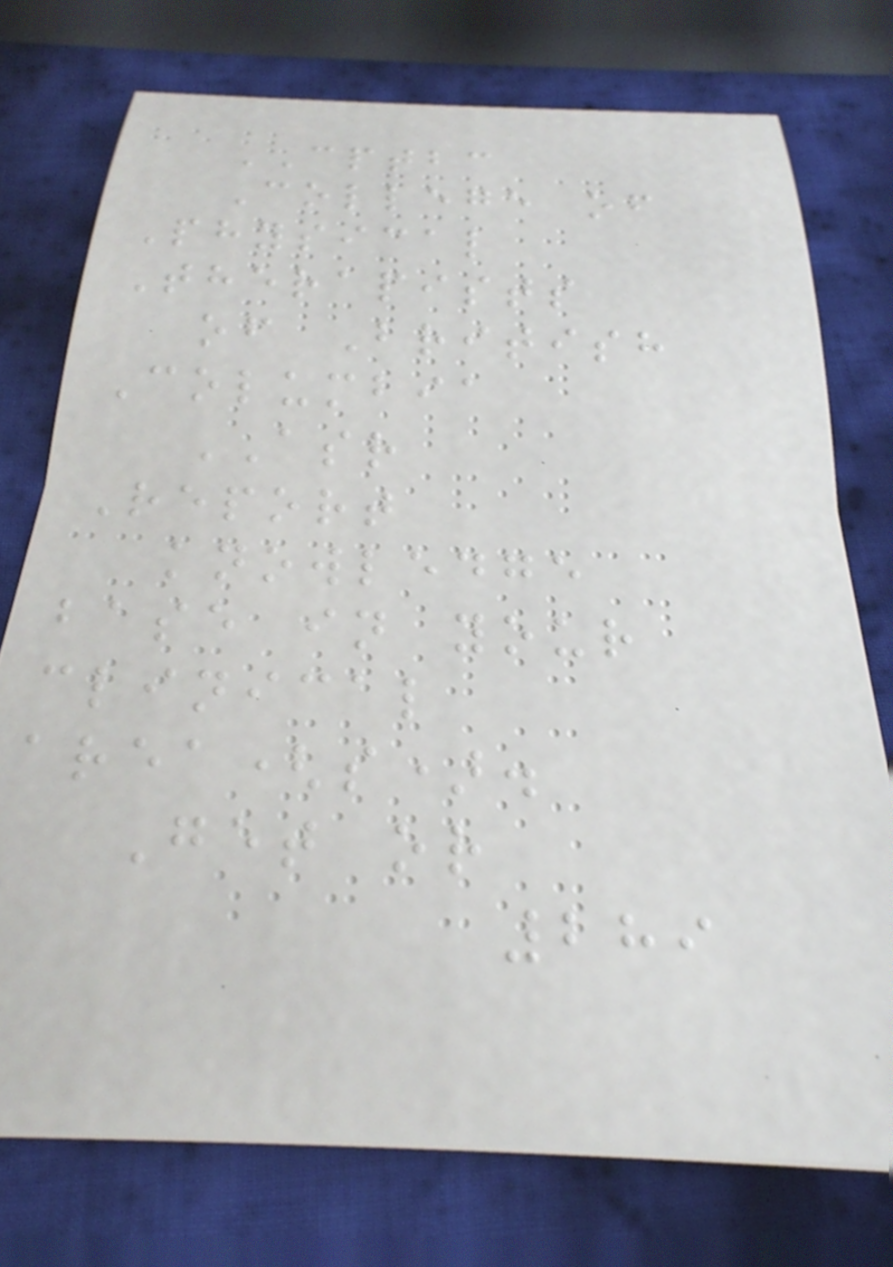CPTBC
College of
Physical
Therapists
of British
Columbia
ASR
Report
knowledge
base in your
clinical
area(s).
Get or
289
